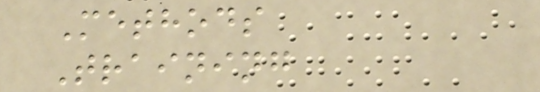Methods
Training
